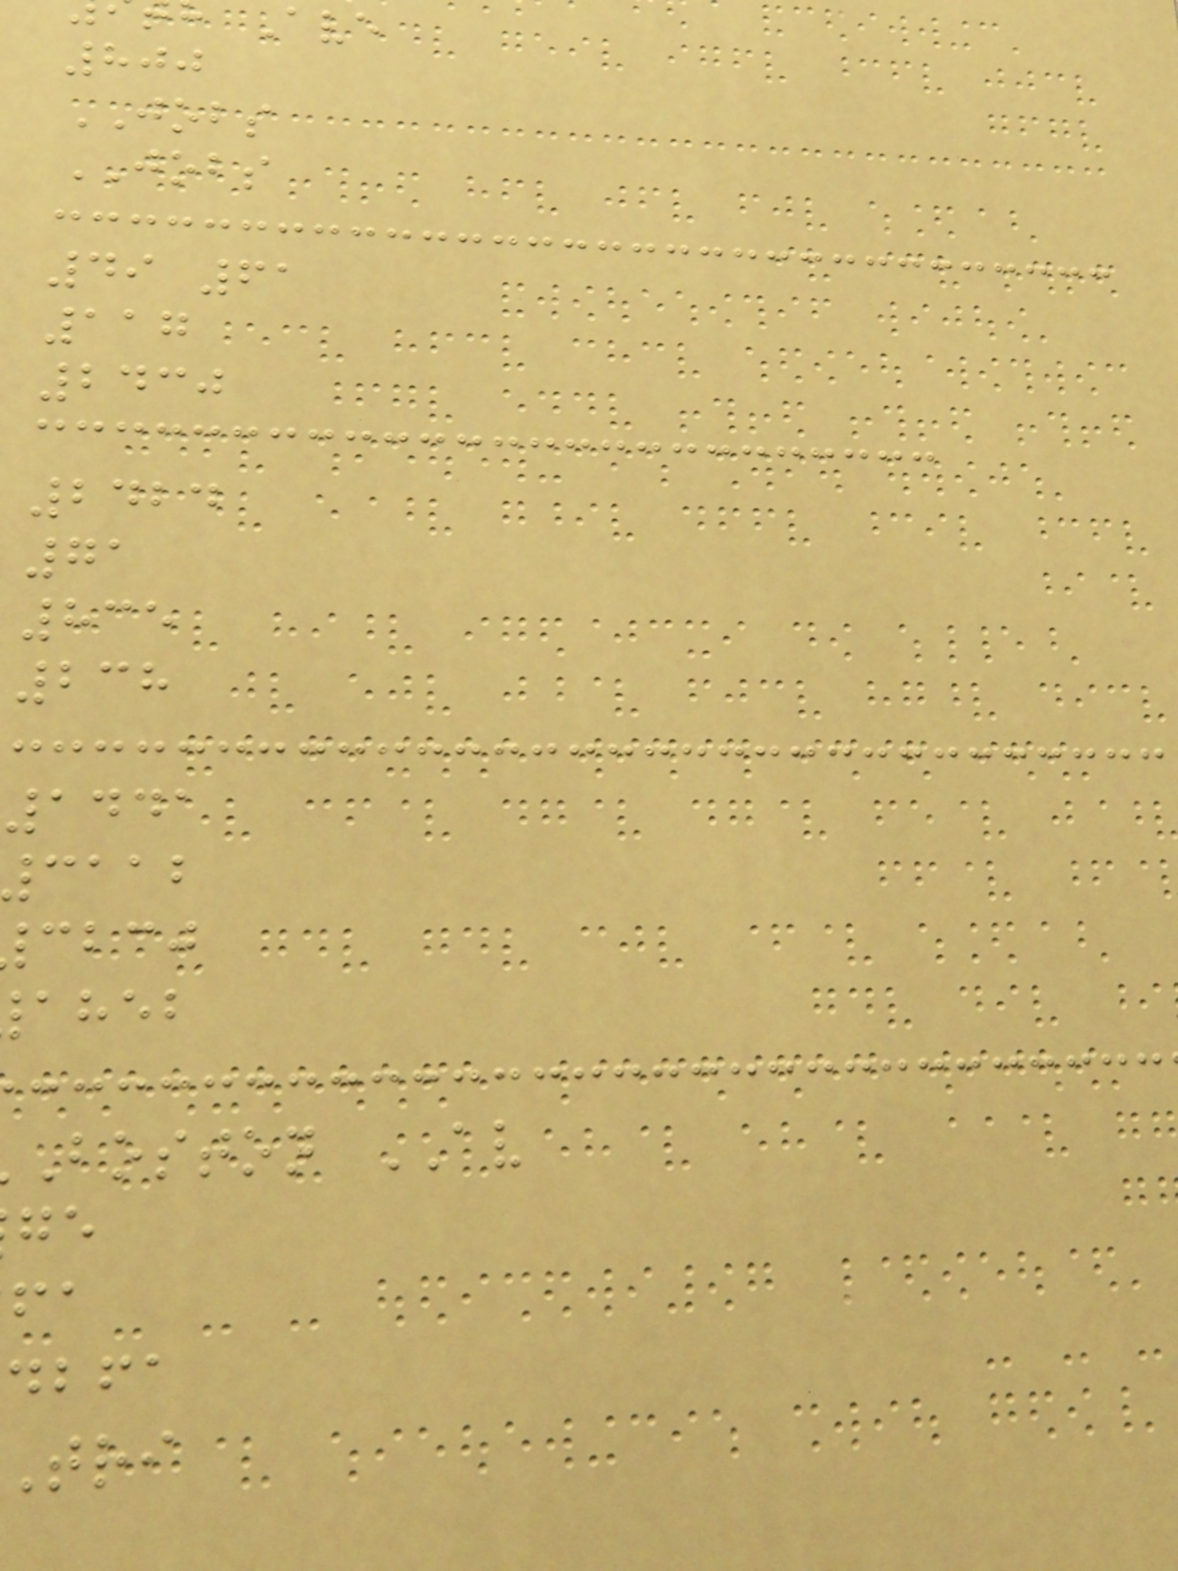Ave
800
JOBS
JOBS
49 61
117
2430
2424
71
835
238
1441
caab
cbcj
aheb
boston AV
dbfa
